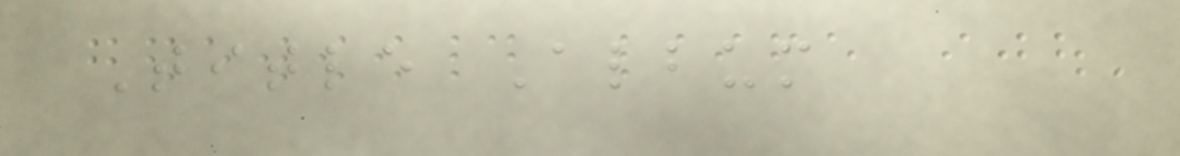Title Album
